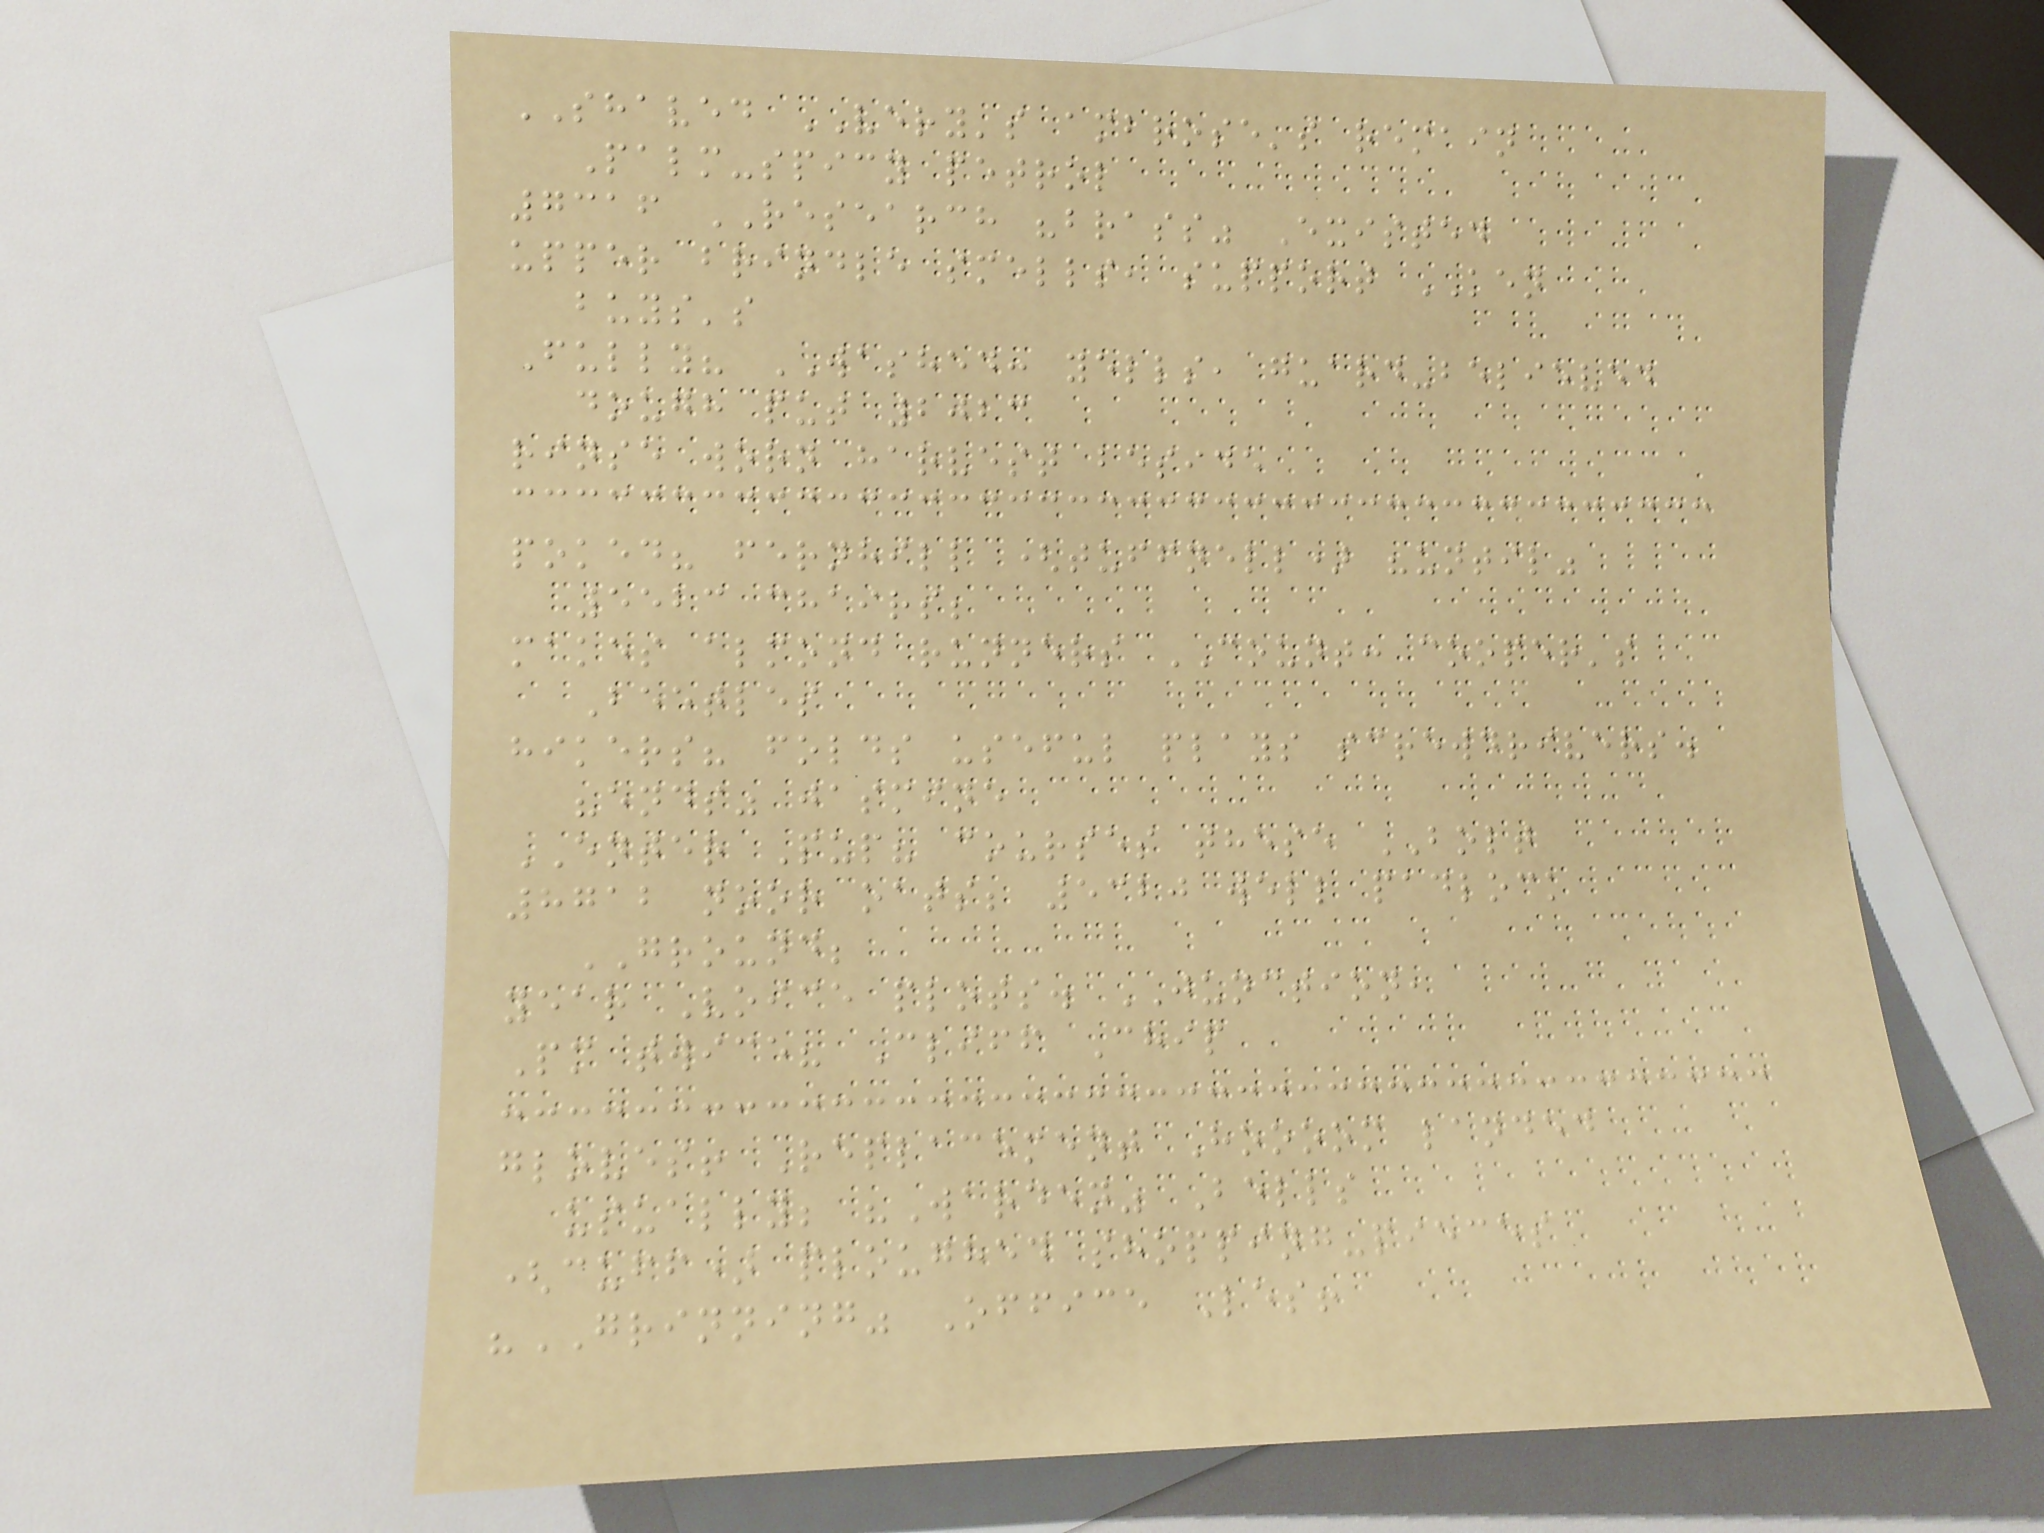SHAVED VERY's ambrose's remain
Palm-spicy petrol
7316 RESEARCH "brass" Existed
upper brindle smells, support KEN
buys's
Fully? WASHED: yells, guard-believed
dough put 2023
rinse worn harvest beside
poked? fernhill (tuffnell) "until"
5523 chairs;
makes almond runners COUNT: cooper's
Beetles
hikers? folds useful plays screwdrivers.
"ends" jasmine
ENTER Pup? courses these BOLT
8712 noor oats; 5320 well padlock
GROUND;
year Voice plots. JUNCTION,
Pm twice? Cliff Chip
gloves! Replacement Hoooom landed
usually; "Warden" Bells
(cuff) ploughed shopping-pieces
"GRINNING" Office Les!
